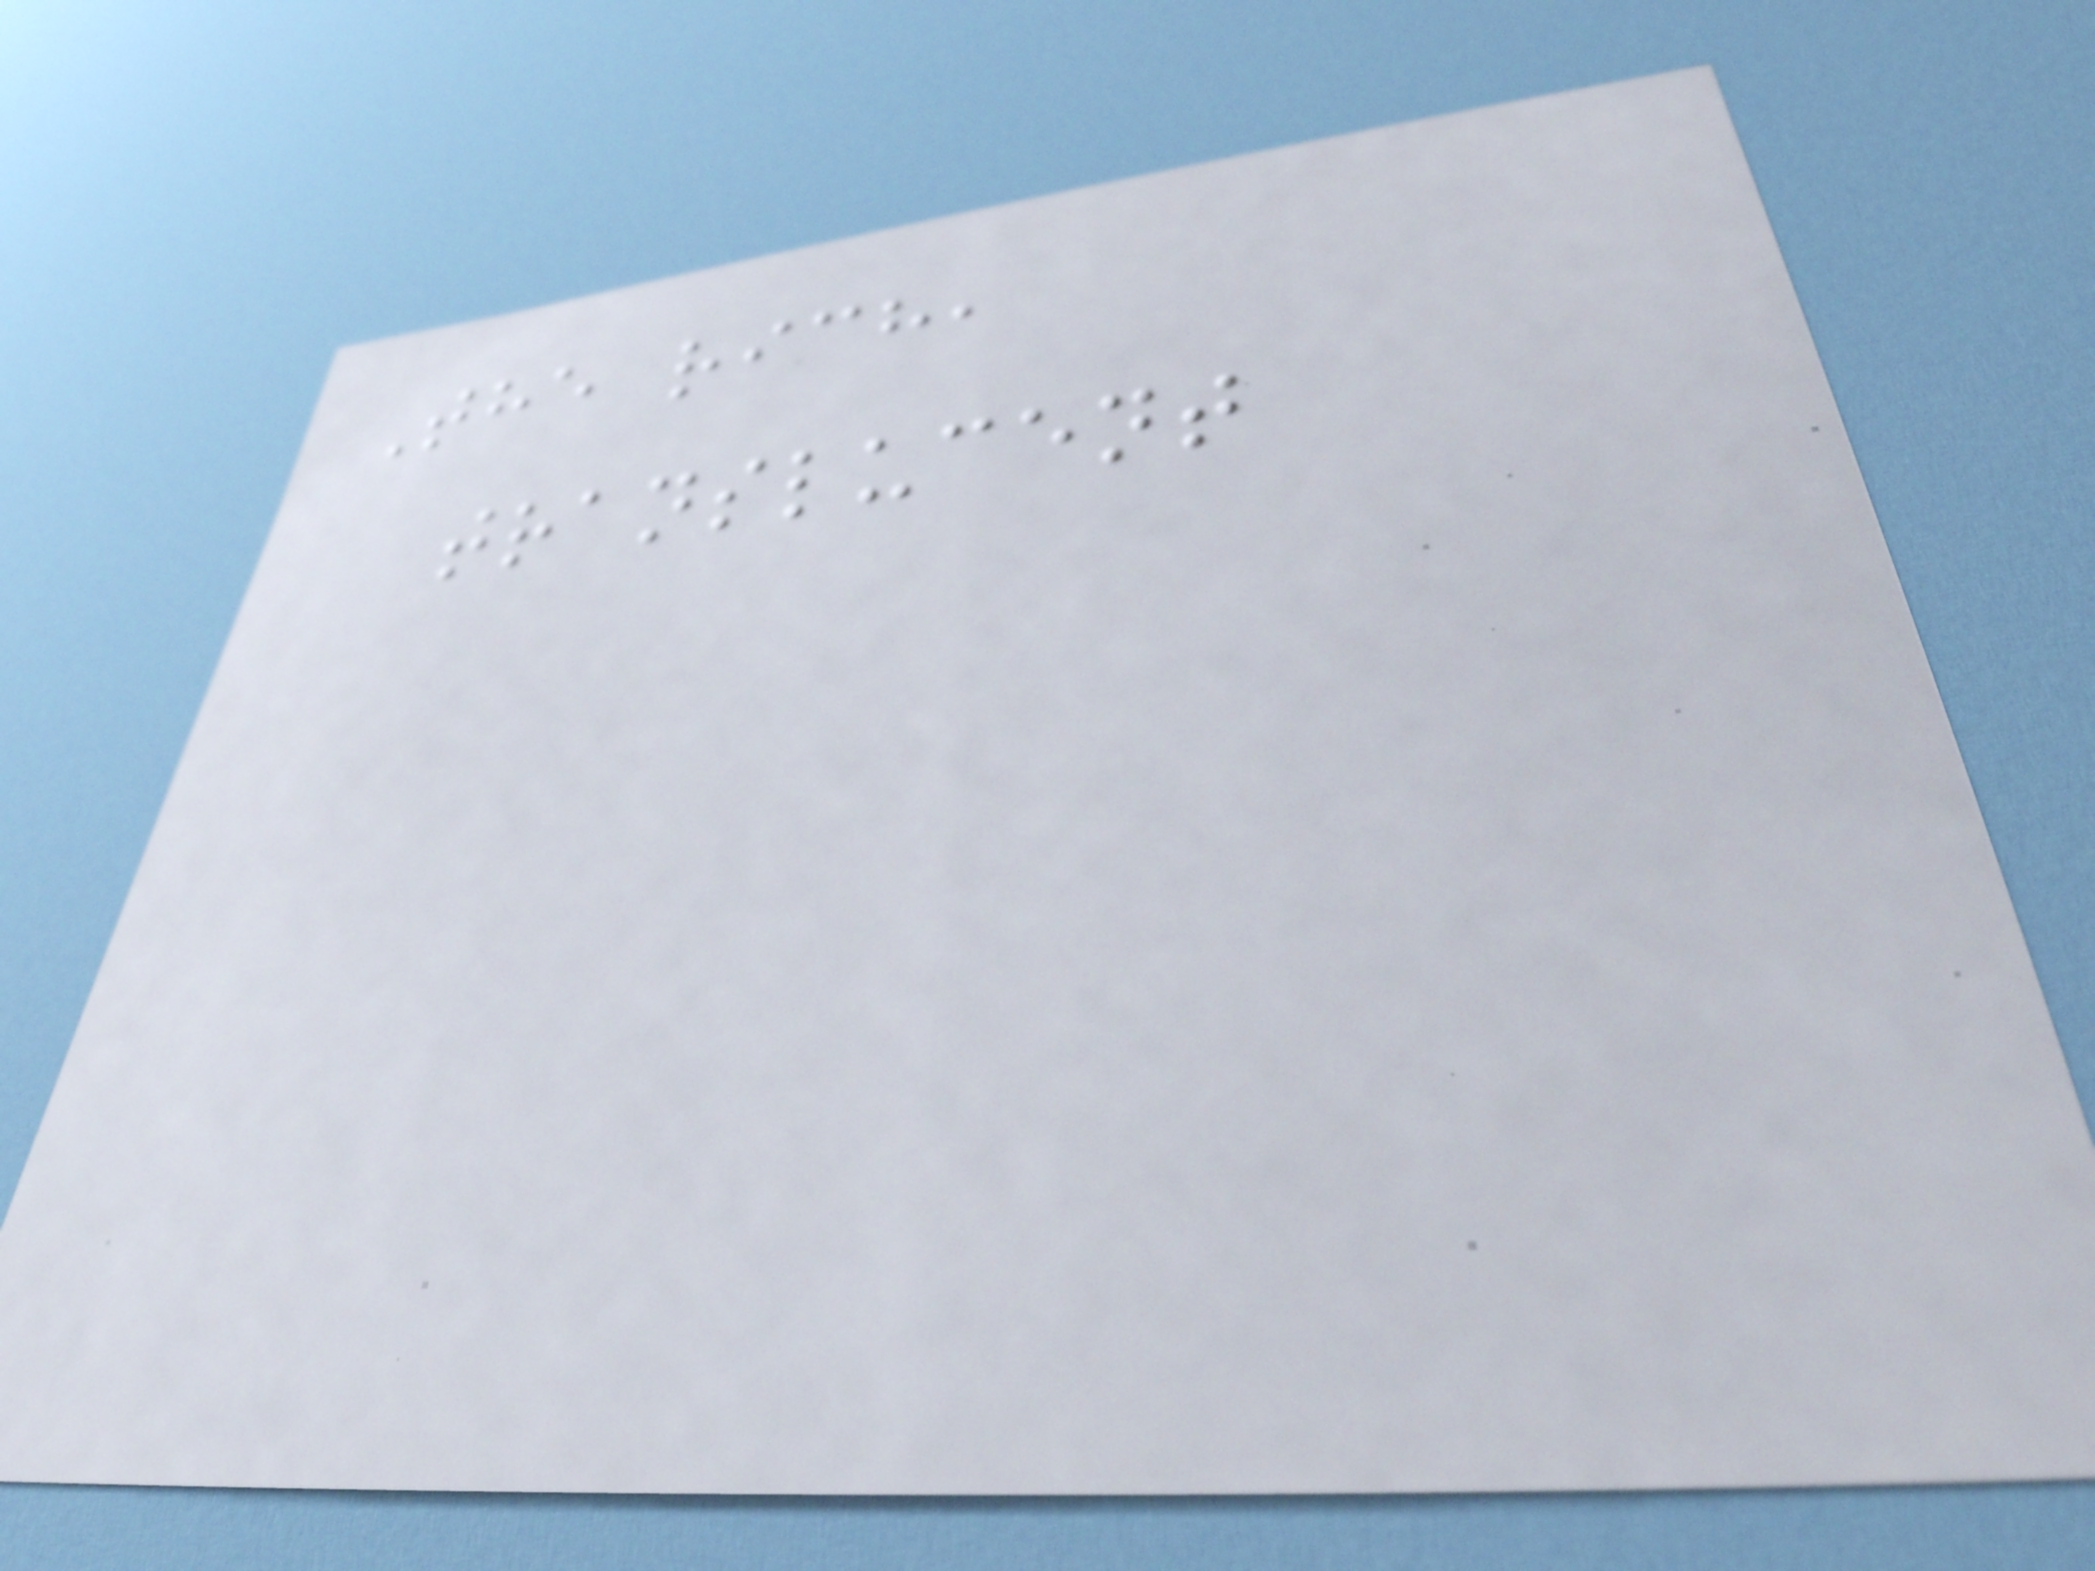The rich,
translucent
